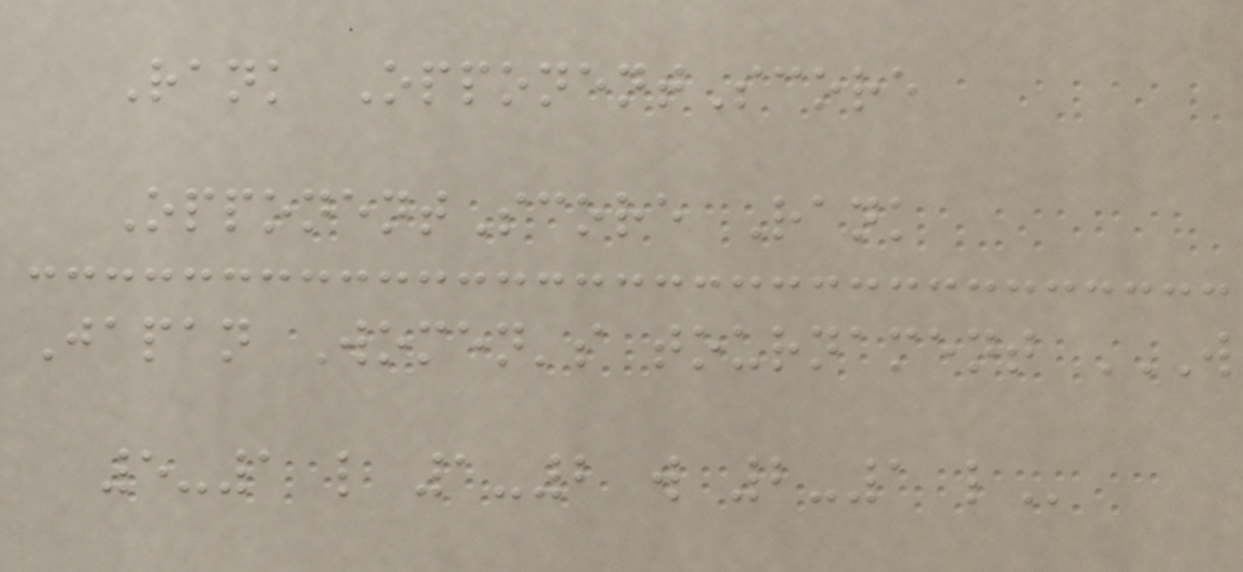Rank OpponentScore
OpponentScore Rank
Japan Women's tournament W
5-1 L 1-2 W 2-1 L
